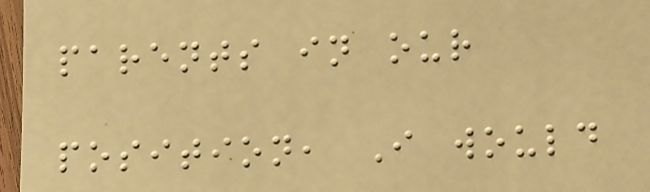parents in our
position, I would
